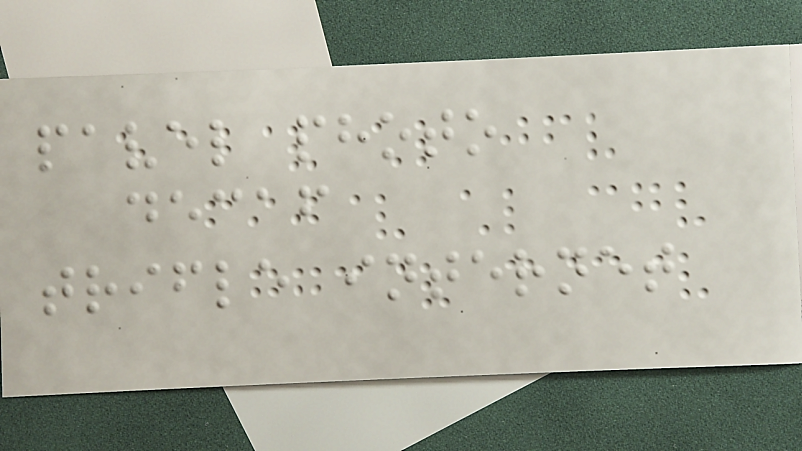pavel photo
decaf
trifle internet
